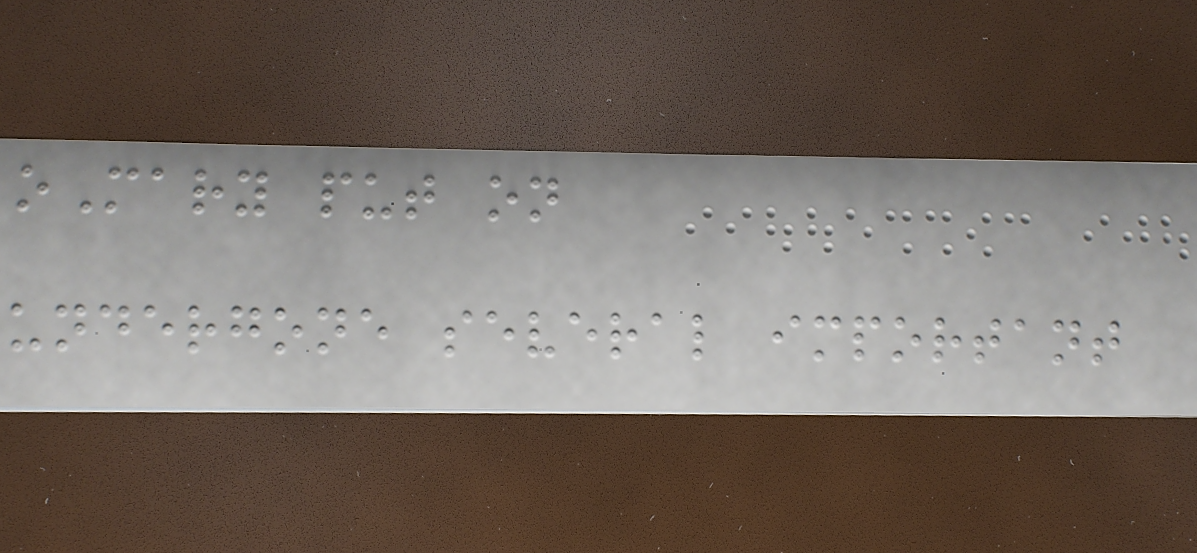oMary put on
undergone several important
